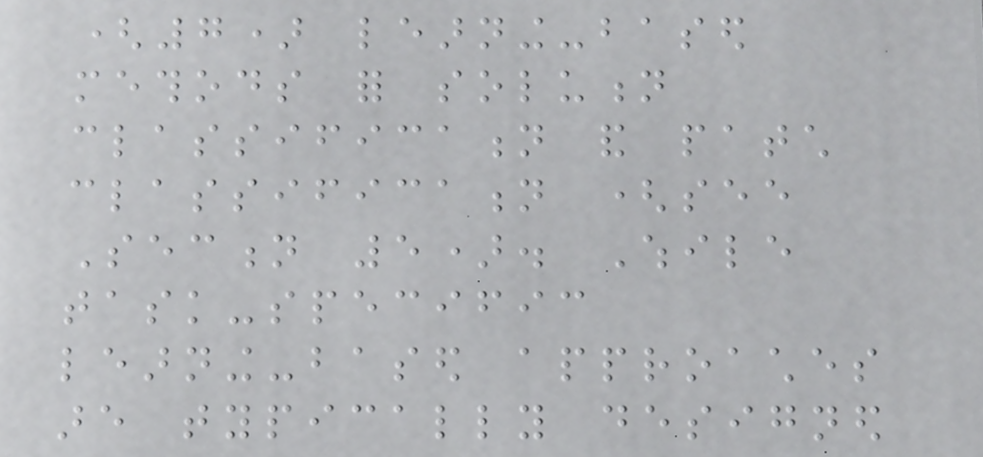(7) learning-based
methods for solution
classification and patch
classification (see
Section 5). While
task-specific
learning-based approaches
are typically designed
